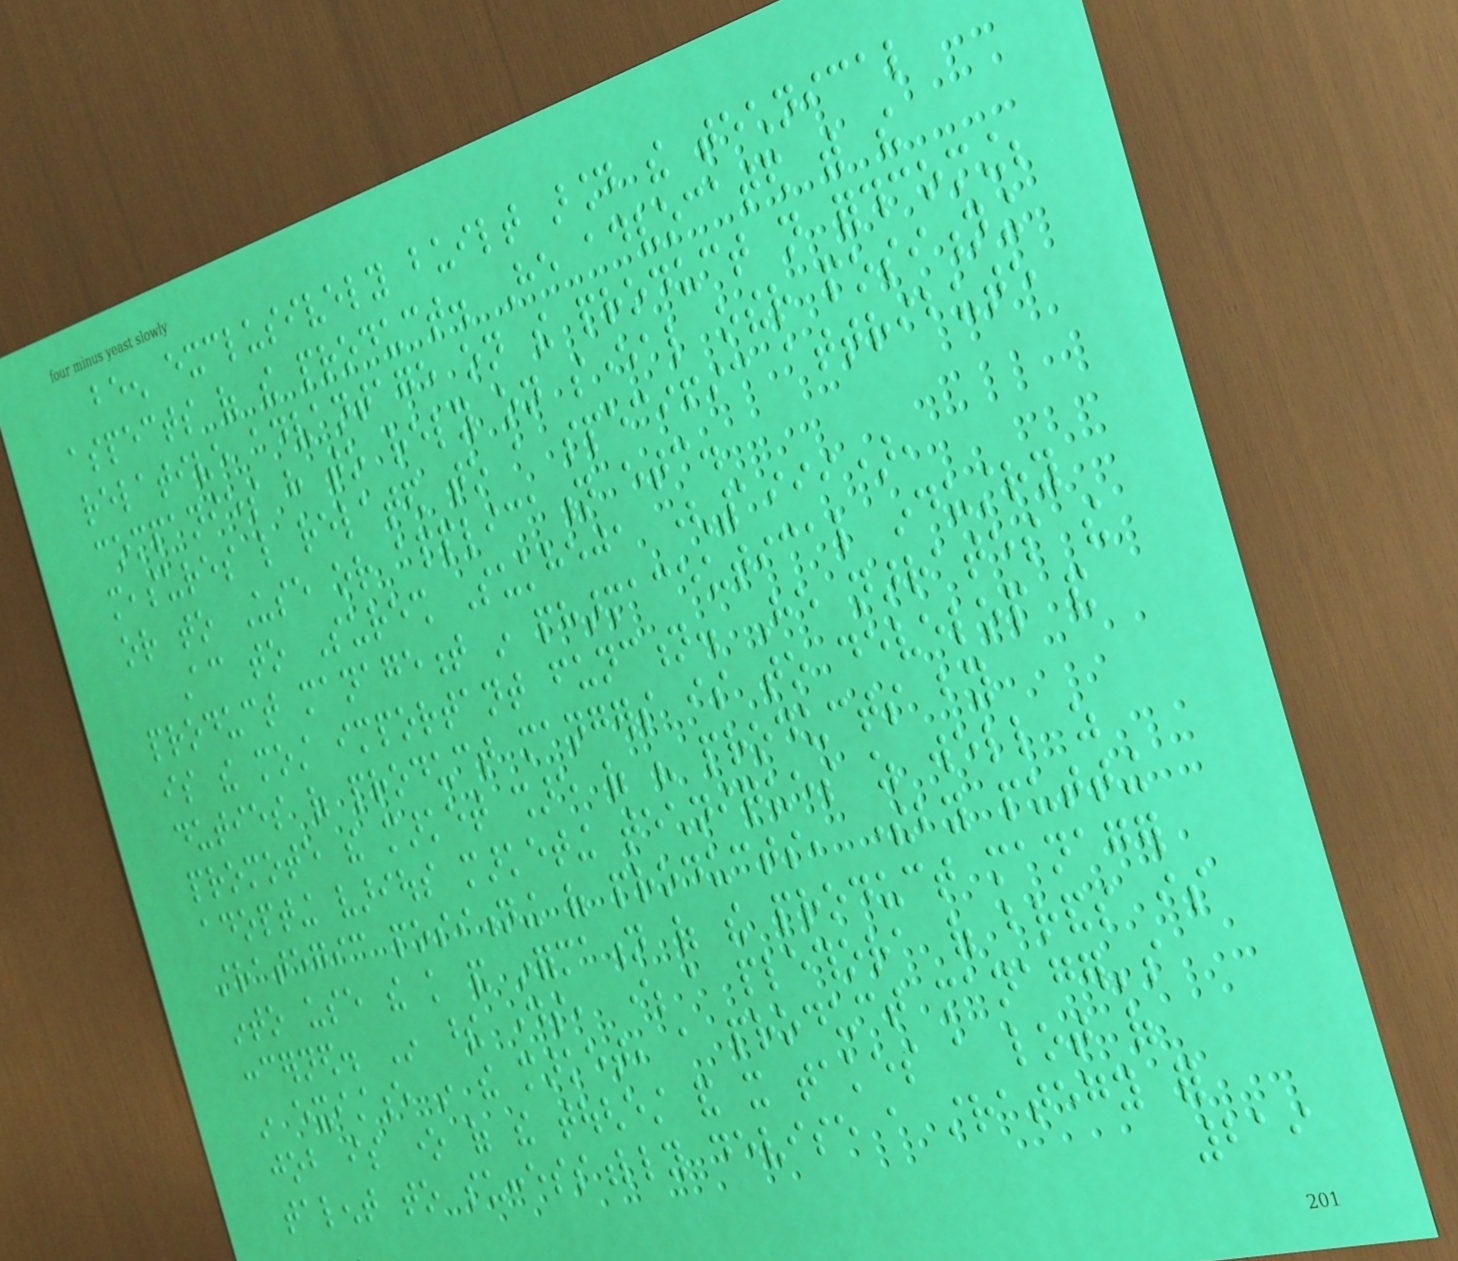been exclusively built around the technical
aspects of the product. He advocated with the
relative advantage on the product not forthcoming;
companies have to rely on several other positioning
measures like related to a specific attribute
or to Use or application etc.
According to Suresh Sukheja (1999),
product management in pharmaceutical industry
is the most important function. He narrates the
duties of product mangers is to develop and
promote the market share of his products by
adopting various marketing techniques as well as
strategic positioning of products, thereby putting
into use the knowledge and information of the product manager
concerned. In these days, where a plethora of brands is
in existence in the market, a product manager's
job is one of the toughest and it takes a lot of
talent to successfully devise a strategy for
219
